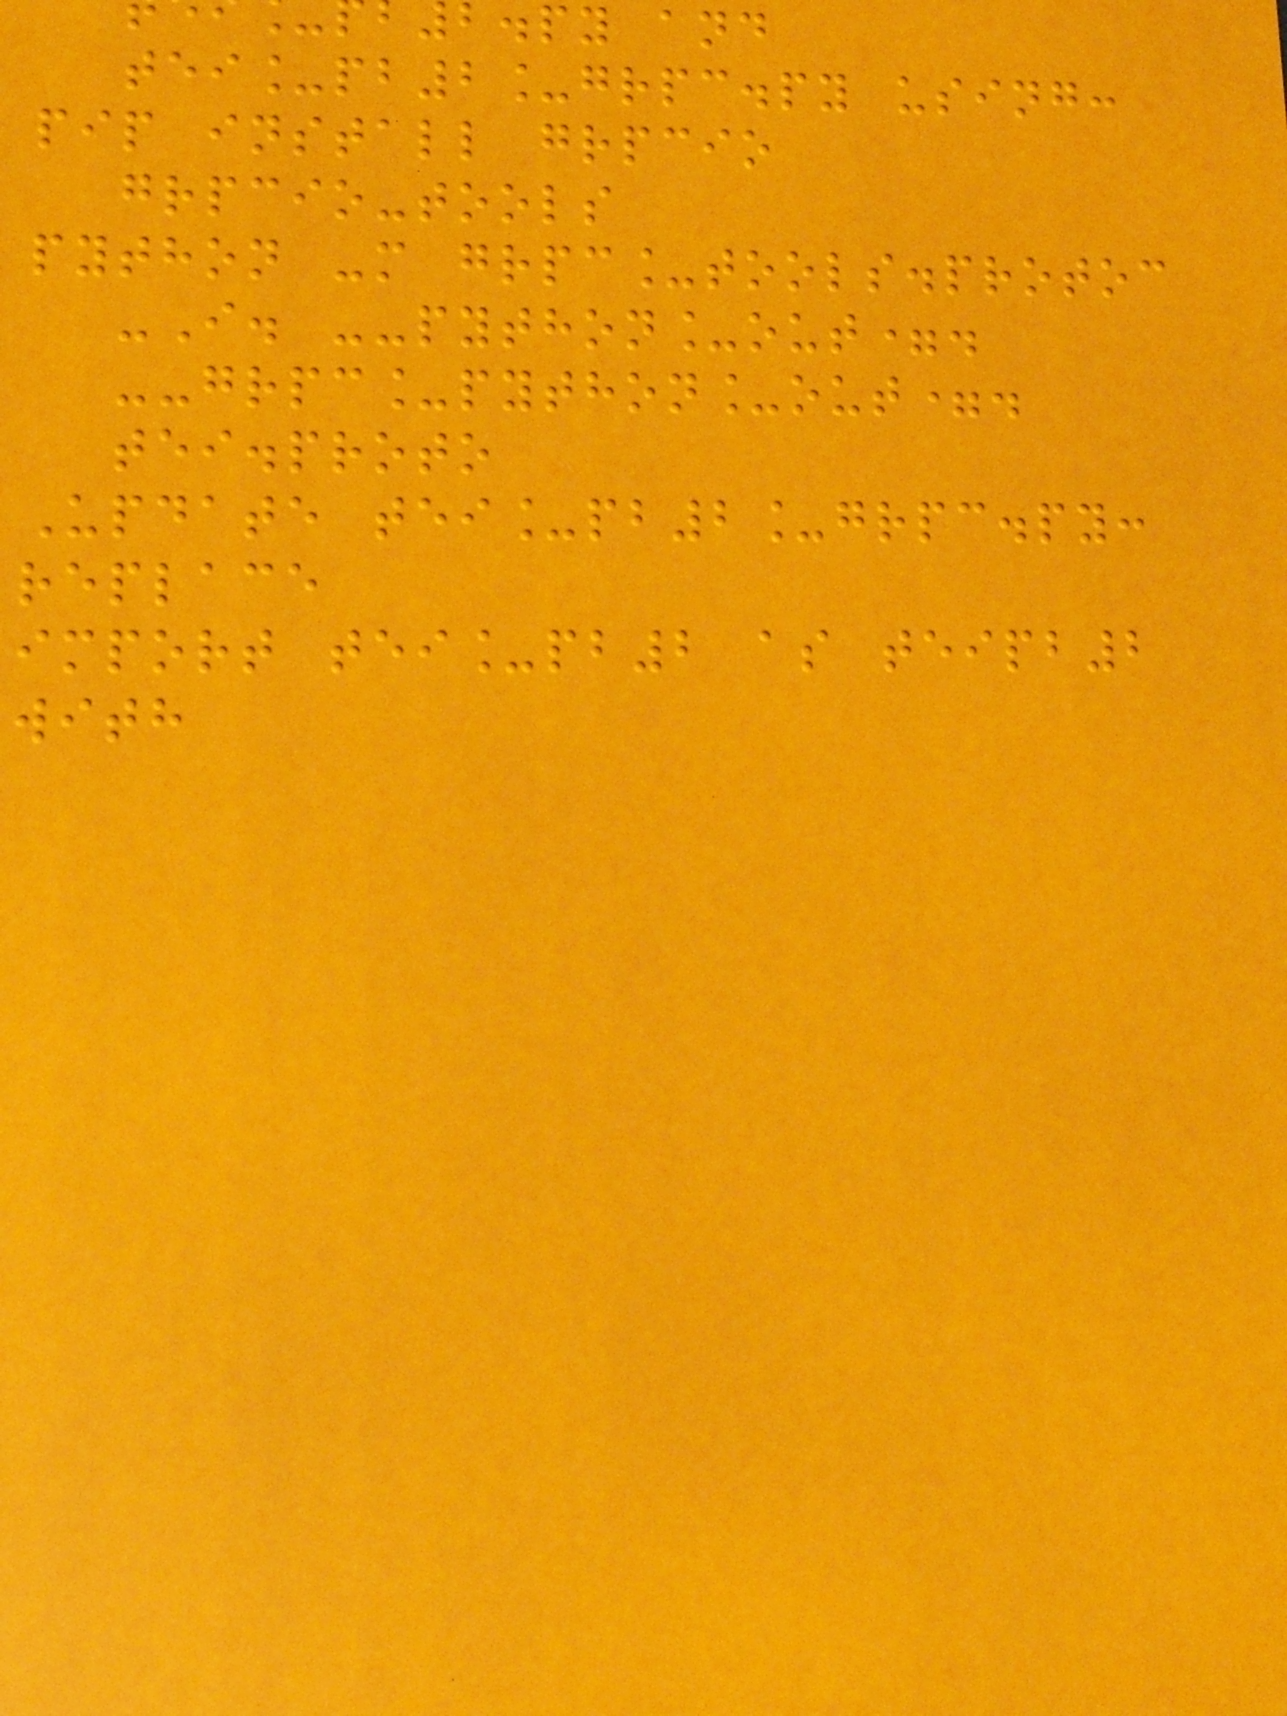b.py and
tei_pb2_grpc.py using:
pip install grpcio
grpcio-tools
python -m grpc_tools.protoc
-I. --python_out=.
--grpc_python_out=.
tei.proto
Update tei_pb2_grpc.py:
replace
import tei_pb2 as teipb2
with
